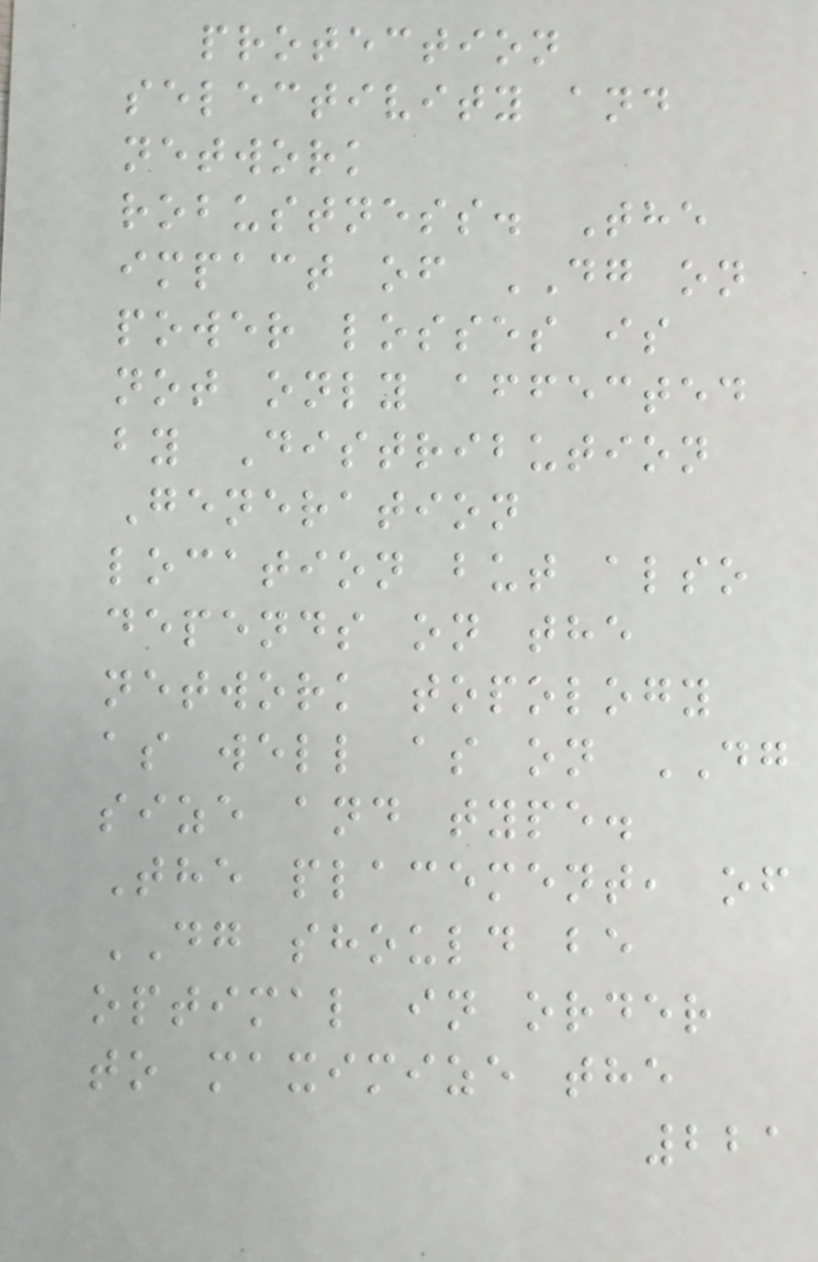protection
selectivity and
network
robustness. The
impact of DG on
power losses is
not only affected
by Distribution
Generation
location but also
depends on the
network topology
as well as on DG
size and type.
The placement, of
DG should be
optimal in order
to maximize the
221
